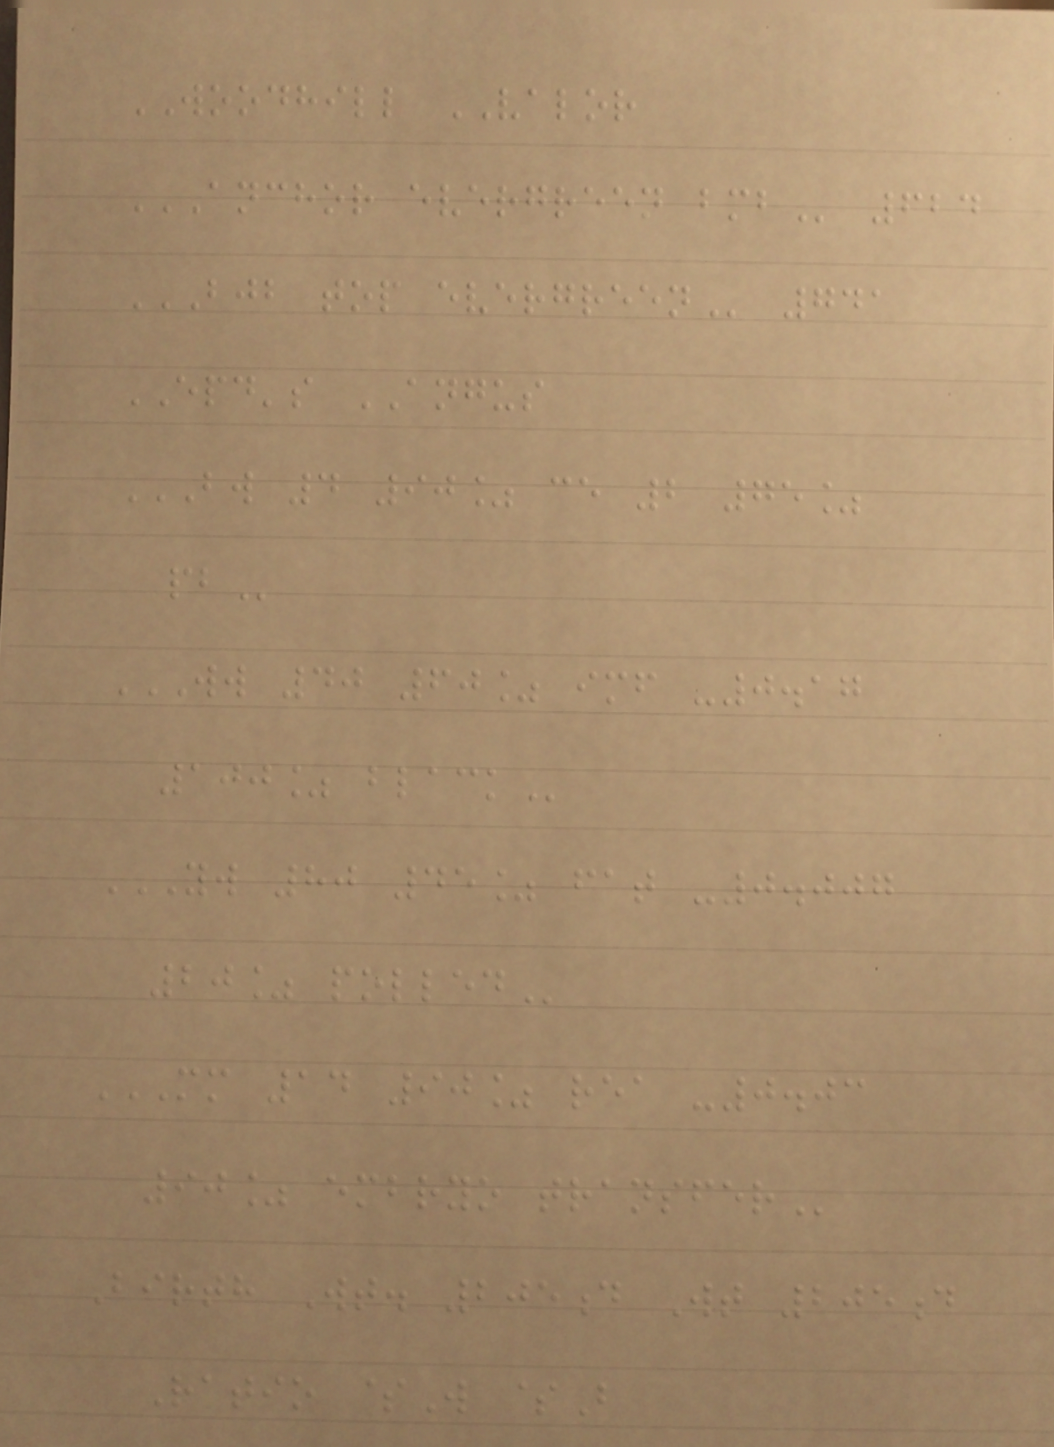WOODHILL VALOR
ANCHOR EVERGREEN BMB 624
BJB TOP EVERGREEN 741
EPD's ANGUS
BW 4 90% CE 2 75%
PB
WW 40 60% IMF -0.17
100% BLACK
YW 80 45% FAT -0.007
20% POLLED
MM 14 90% REA -0.03
90% EMBRYO TRANSFER
Birth Wt. 205d Wt 205d
Ratio $W $B
